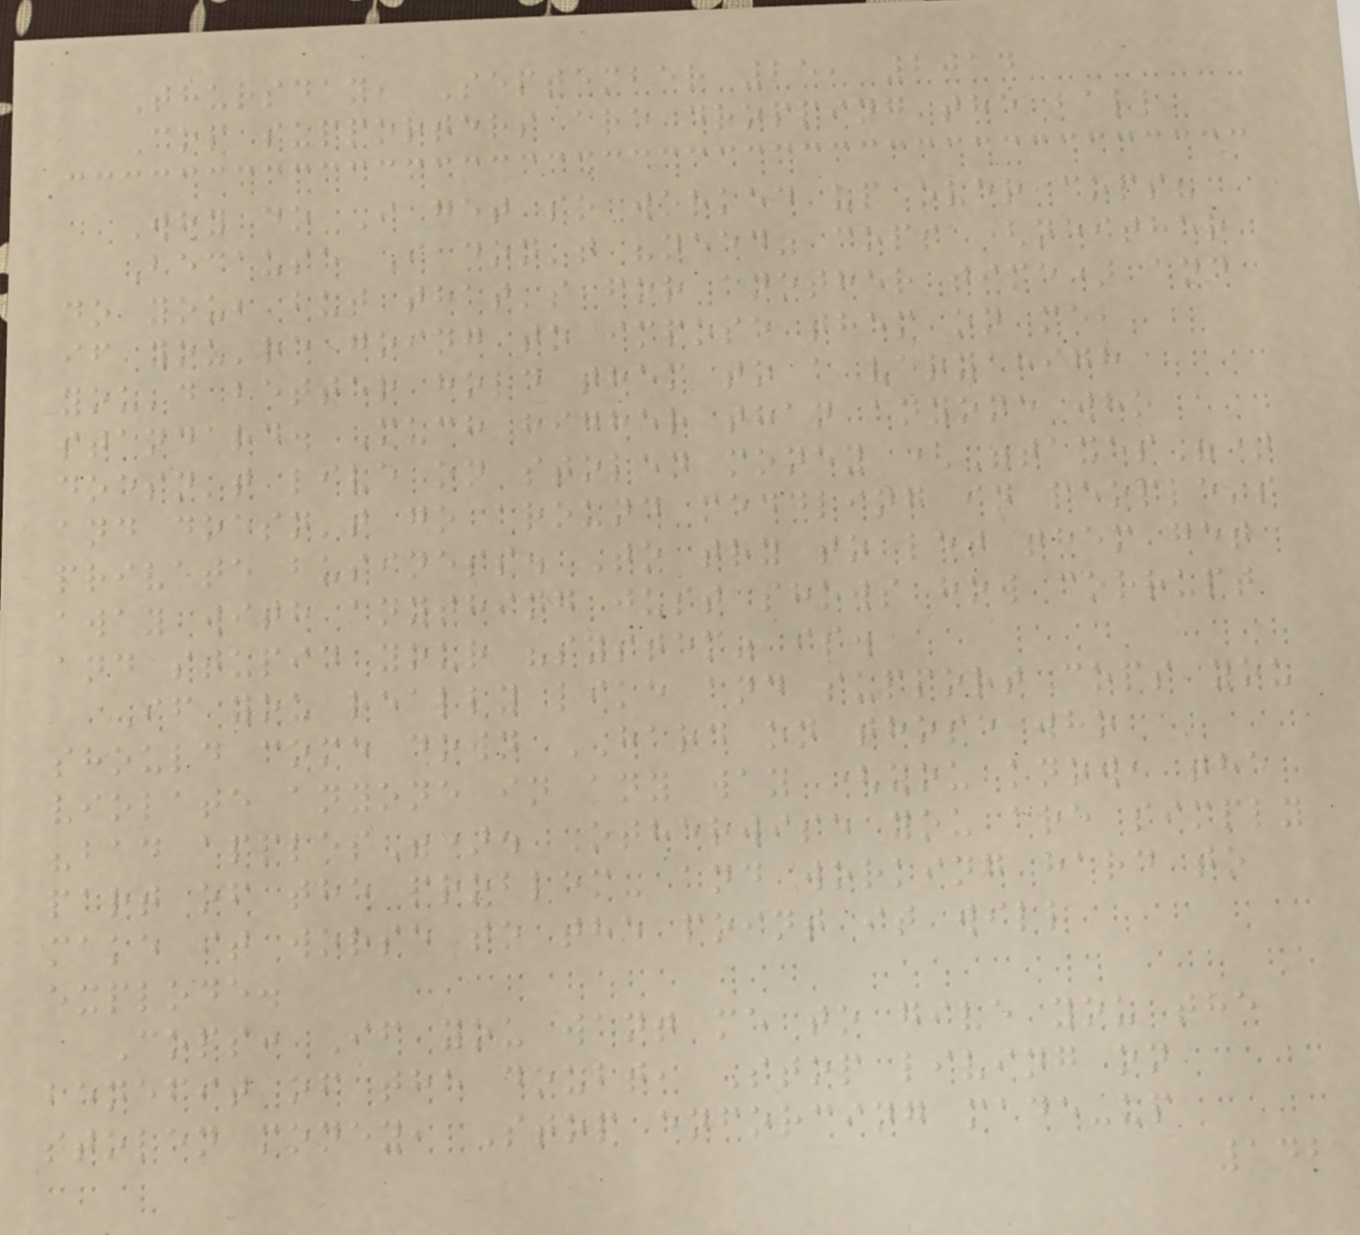Thursday, September 25, 2014
Cop supporters are dropping the ball
Why do I get so worked up over cops?
Because I don't "need" cops (neither
do you, but that's for another time) and
if you're going to impose them on me,
you'd better hold them to a very high
standard. Much higher than anyone who
doesn't live on stolen money ("taxes")
and doesn't go around meddling in people's
private business. To try to let them get
away with anything just shows how corrupt
and stupid your "system" is.
If you really like and support cops you
should come down HARD on those who
violate anyone in any way (you know, the
"bad apples"). Otherwise you are simply
part of the problem- and working hard to
make it worse to the point it will
explode.
Cops: If you want me to give you the
benefit of the doubt, Stop living on
stolen money, Stop enforcing made-up
142
